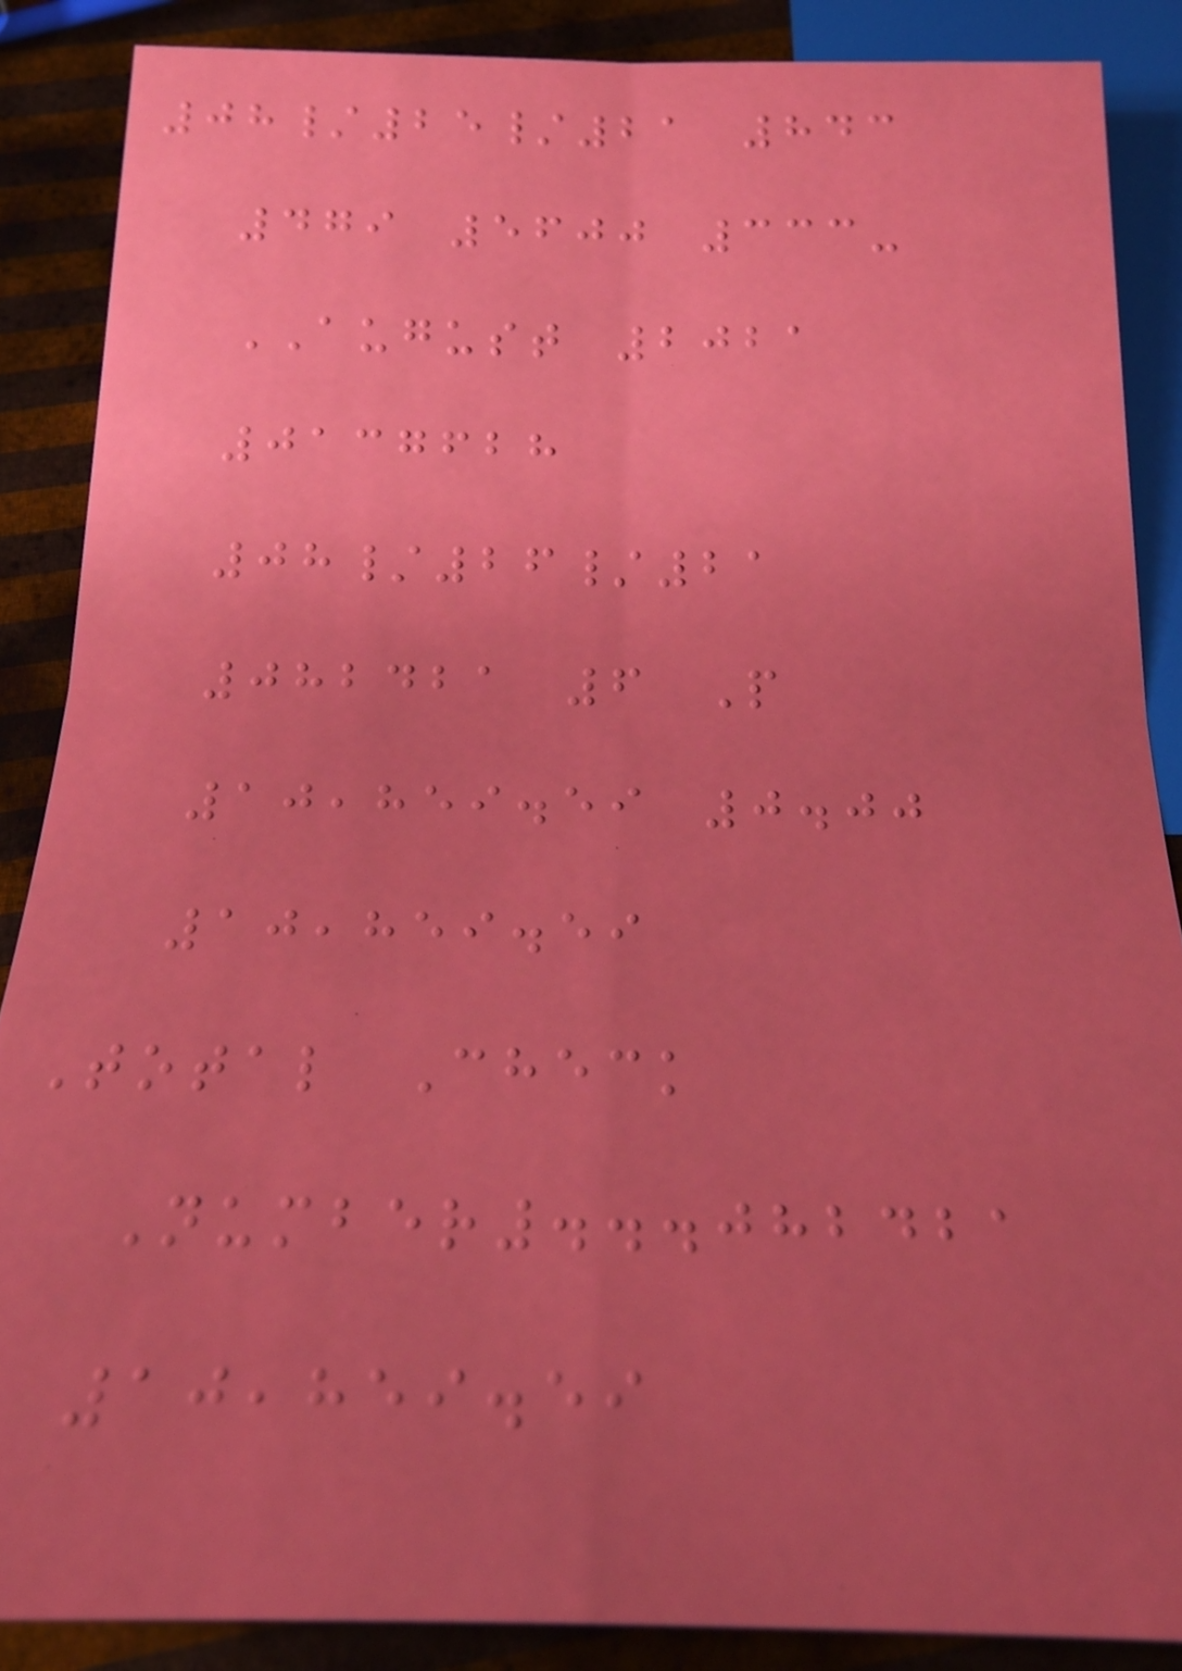08/25/21 843
479 5600 333-
AUGUST 2021
0137628
08/26/21
082421 6 P
10,859.59 0.00
10,859.59
Total Check
Number...082421
10,859.59
